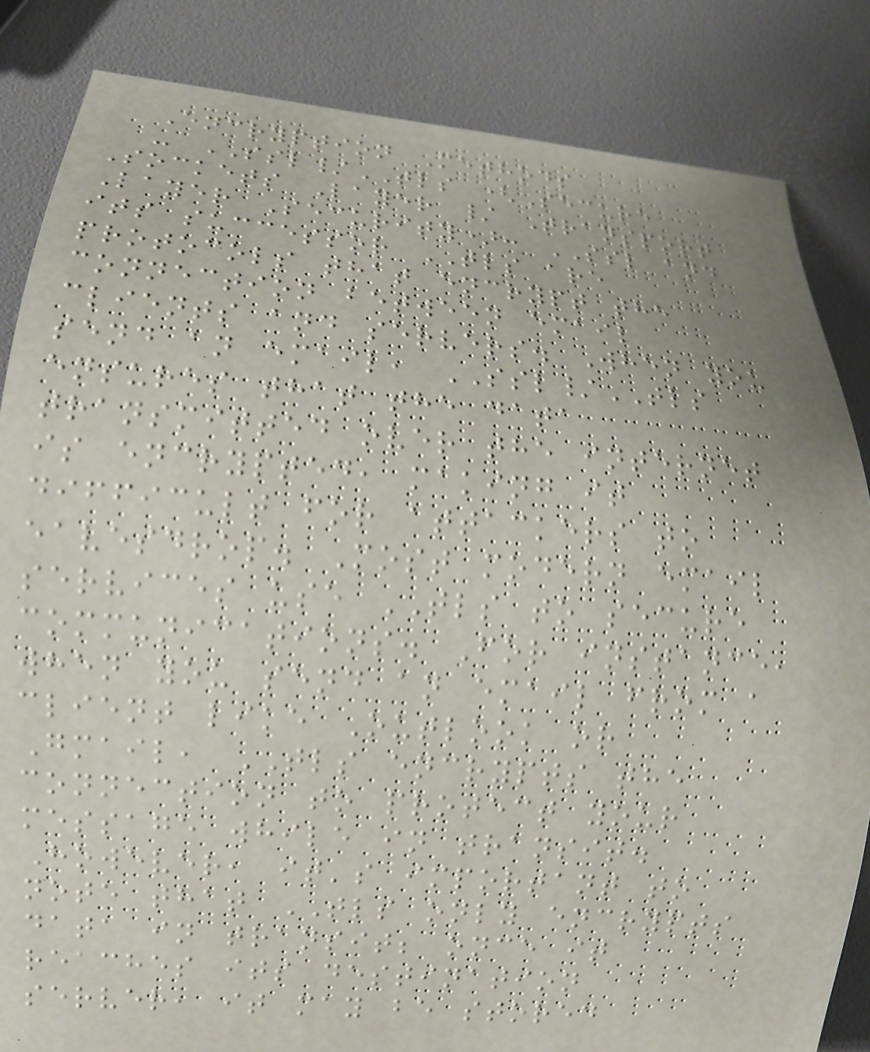Encryption Methods
- SSL/TLS (Secure
Sockets Layer / Transport
Layer Security): SSL and
its successor TLS are
protocols that encrypt the
connection between email
clients and servers. When you
send an email, SSL/TLS
ensures that the data
transmitted over the internet
is encrypted, making it
difficult for attackers to
eavesdrop. Most modern email
services use TLS to secure
communications. For instance,
when you send an email from a
client like Outlook or
Gmail, TLS encrypts the
connection to protect your
message while in transit.
However, it's important to
note that TLS only encrypts
data in transit; once it
reaches its destination
server, it may be stored
